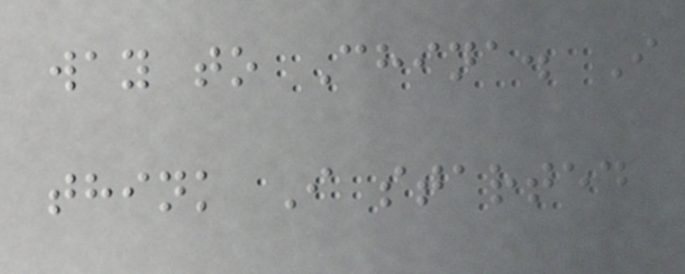way to China. I
think I started
